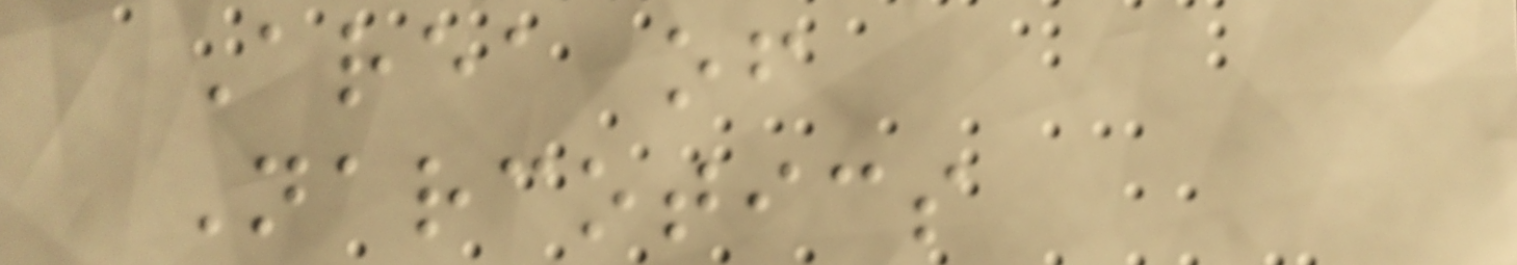Area of
Narcotics
